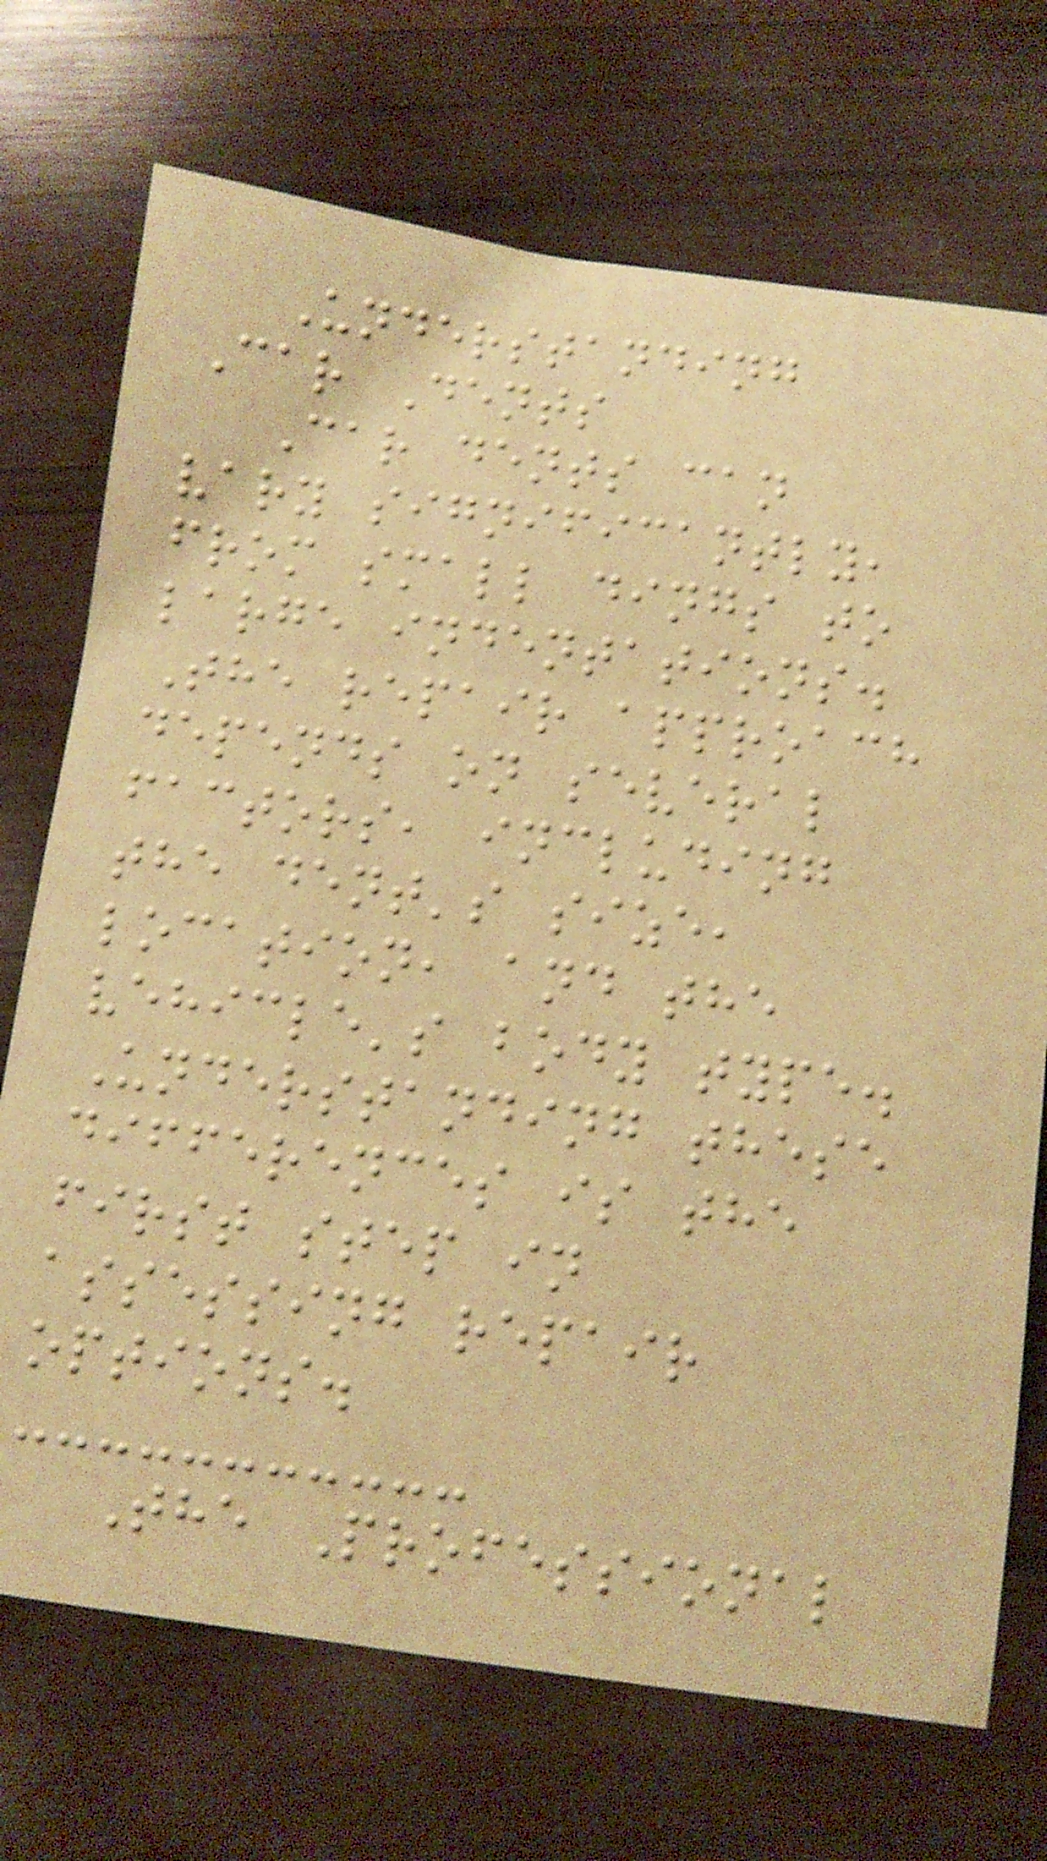Understanding
Car Dents
Car dents can
vary significantly,
from small dings to
large indentations.
The repair approach
depends on several
factors, including
the dent's size,
location, and the
vehicle's body type.
Understanding these
differences is the
first step in
assessing repair
options.
The Professional
